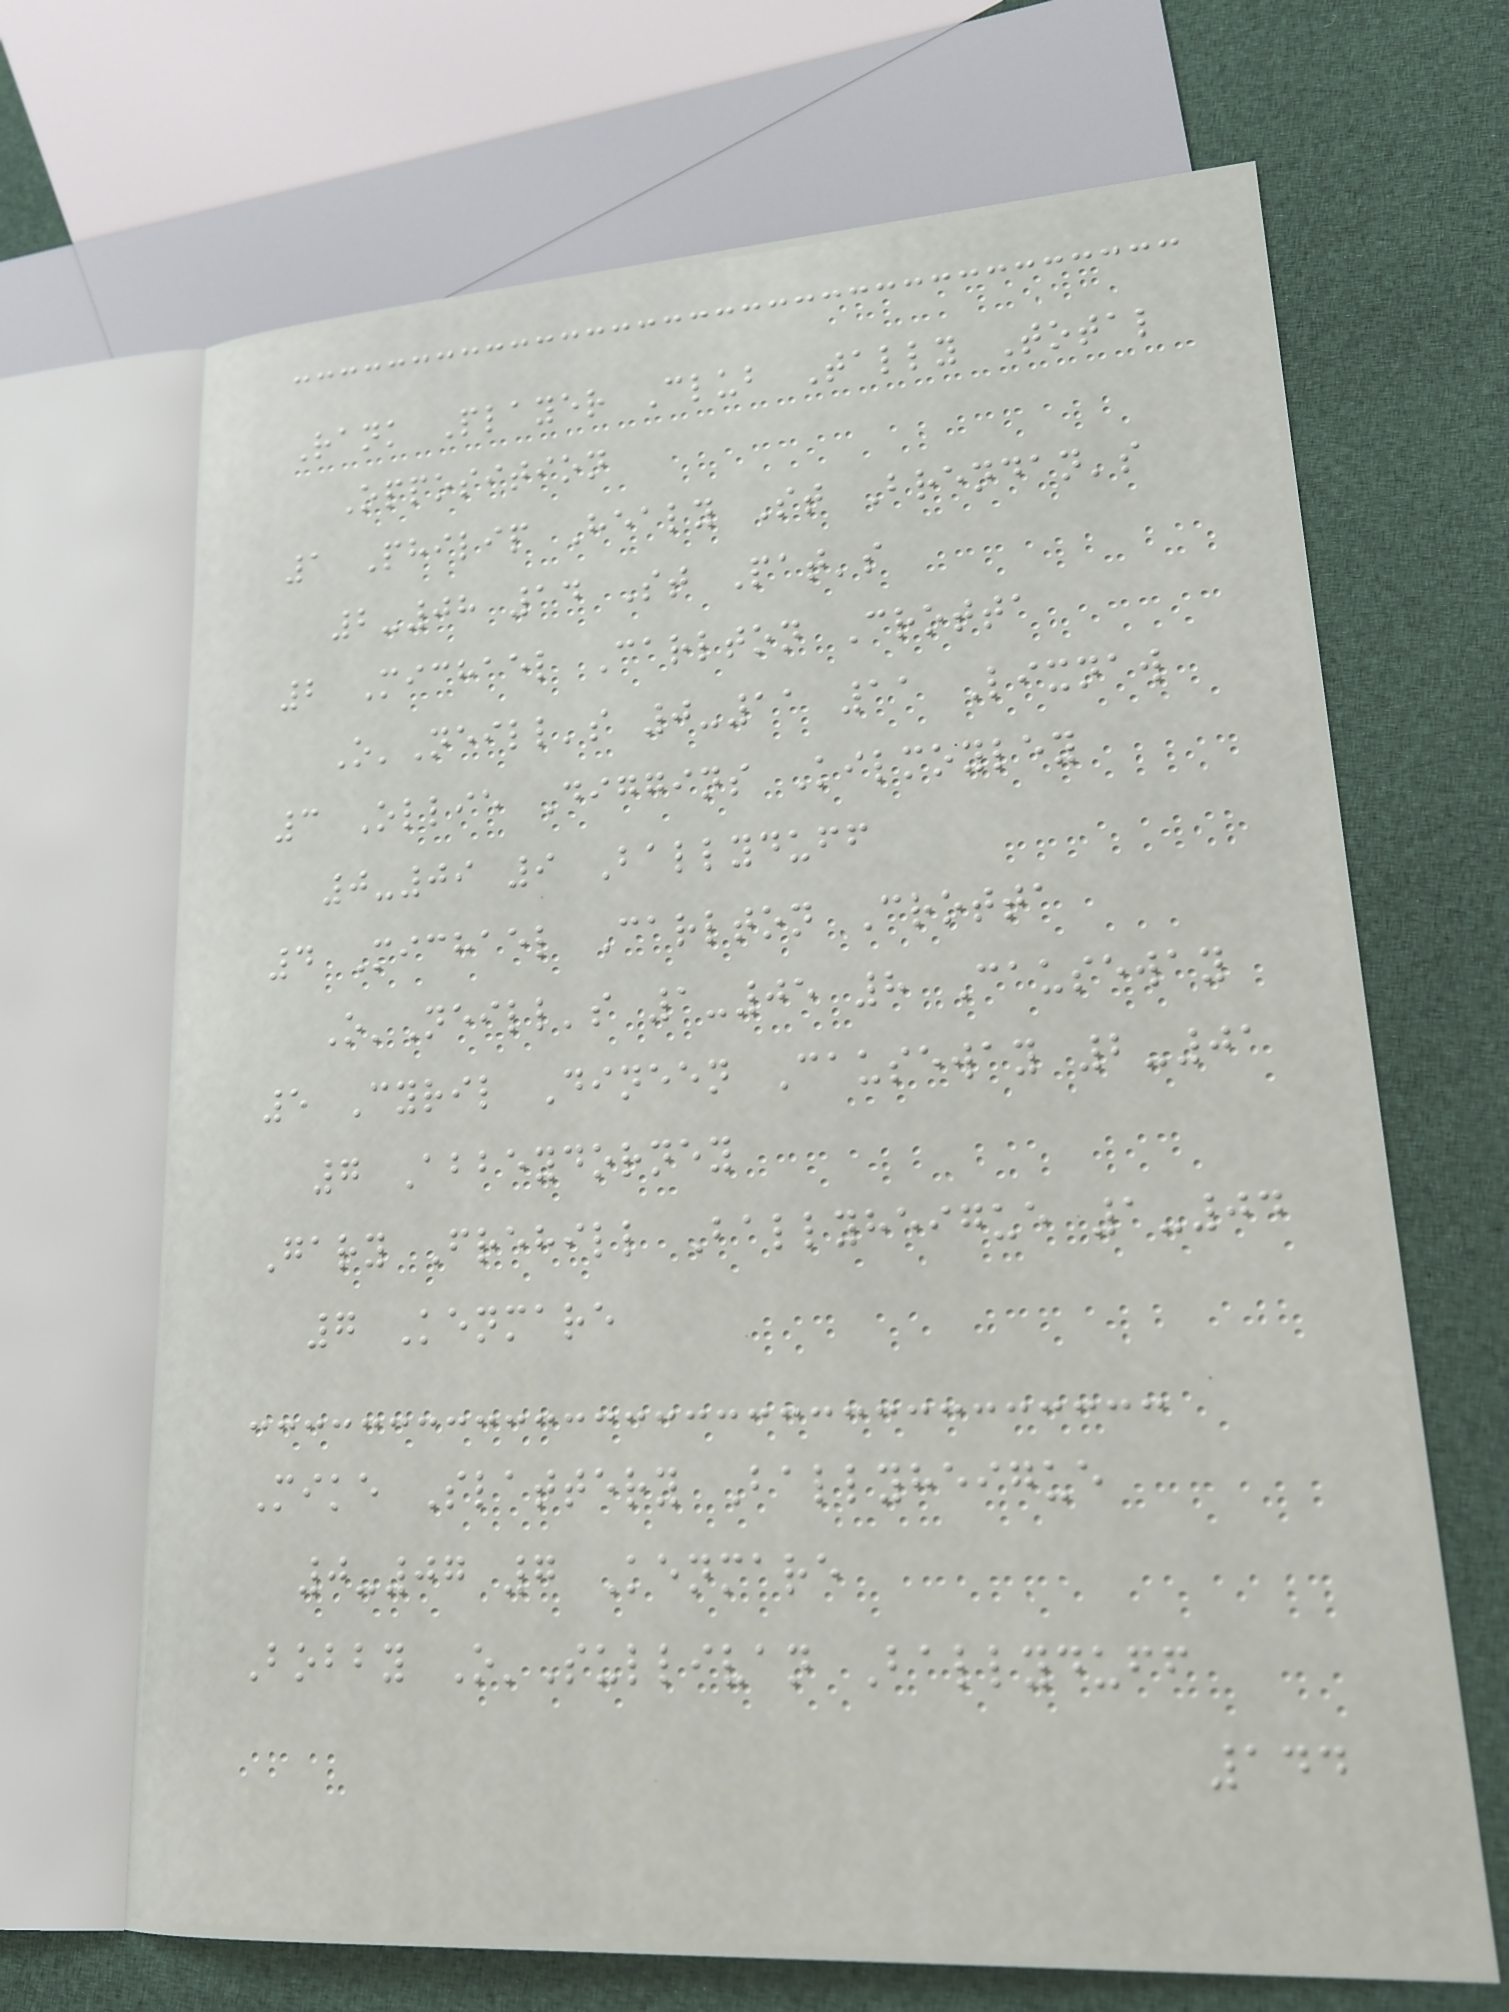Rank Player Club Tally Total
Opposition
1 Philip Healy St Brendan's
2-08 14 St Pat's
2 Michael Carlton Crotta
O'Neill's 0-11 11 Lixnaw
3 Ollie Diggins Kilmoyley
0-09 9 Ballyduff
4 Michael Carlton Crotta
O'Neill's 1-05 8 Causeway
5 Cyril Dineen Causeway 2-01
7 Abbeydorney
Gary Frehill Ballyheigue 1-04
7 Kenmare
Mike Slattery Ballyheigue
0-07 7 Kenmare
Bobby O'Sullivan Ballyduff
144
